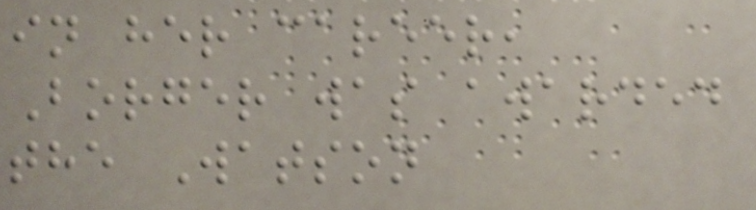in her career,
Borger was awarded
the Watson
